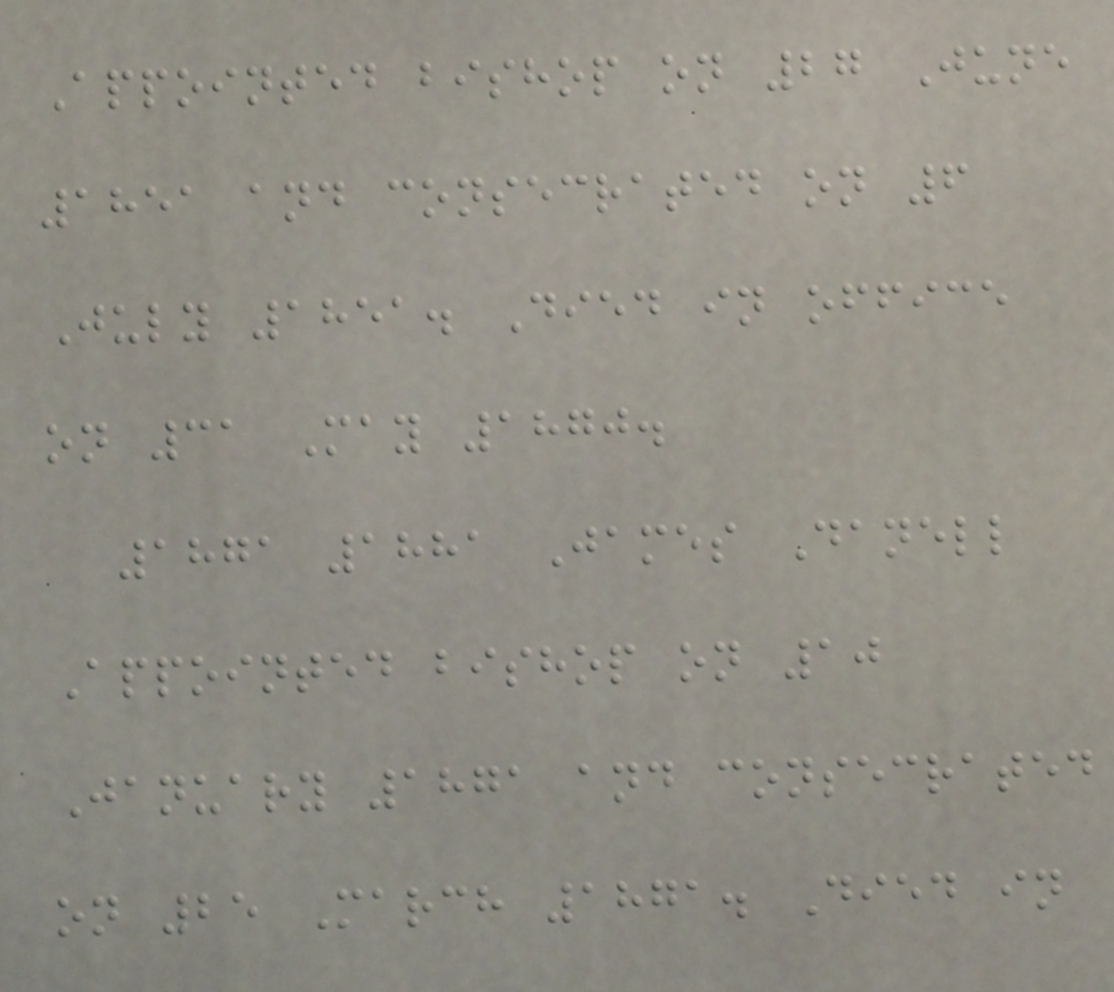Appointed bishop on 27 June
1851 and consecrated on 6
July 1851. Died in office
on 31 May 1870.
1871 1881 James Danell
Appointed bishop on 10
January 1871 and consecrated
on 25 March 1871. Died in
